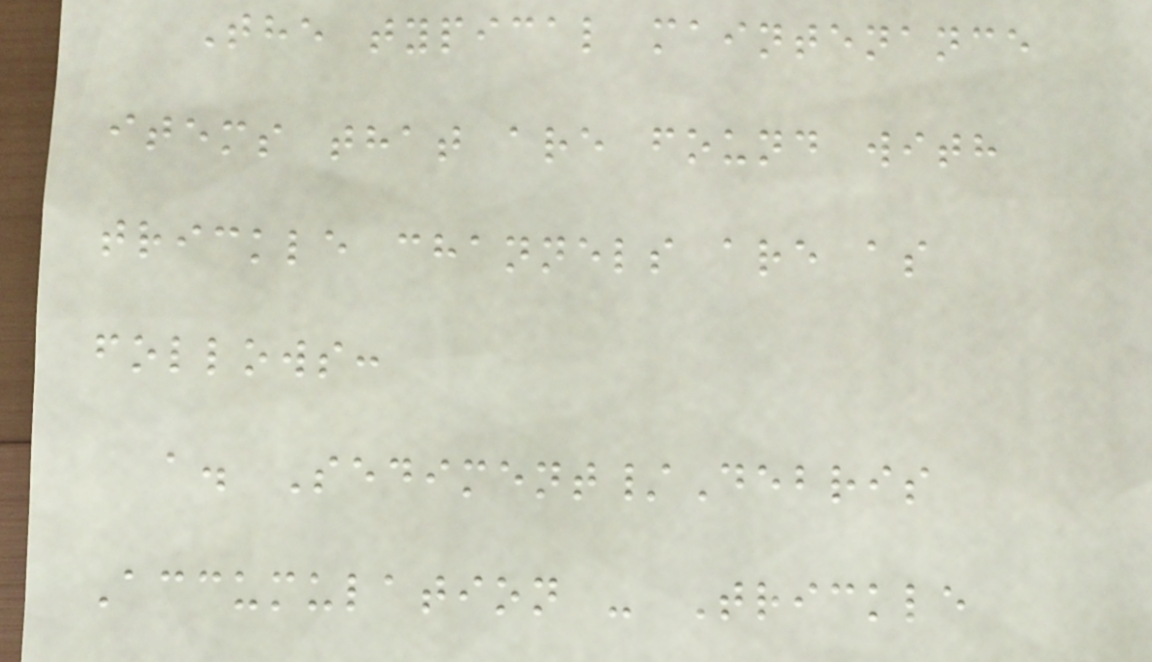The typical maintenance
items that are found with
trickle channels are as
follows:
a. Sediment/Debris
Accumulation - Trickle
